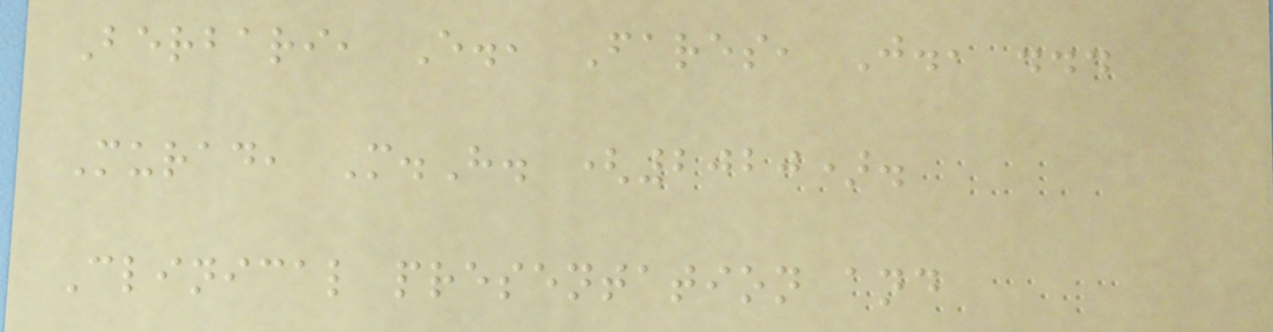Berbari, E., Fares, J., ...
Murad, M.H. (2020).
Clinical presentation and
